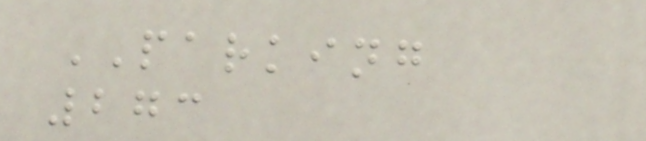PARKING
273
